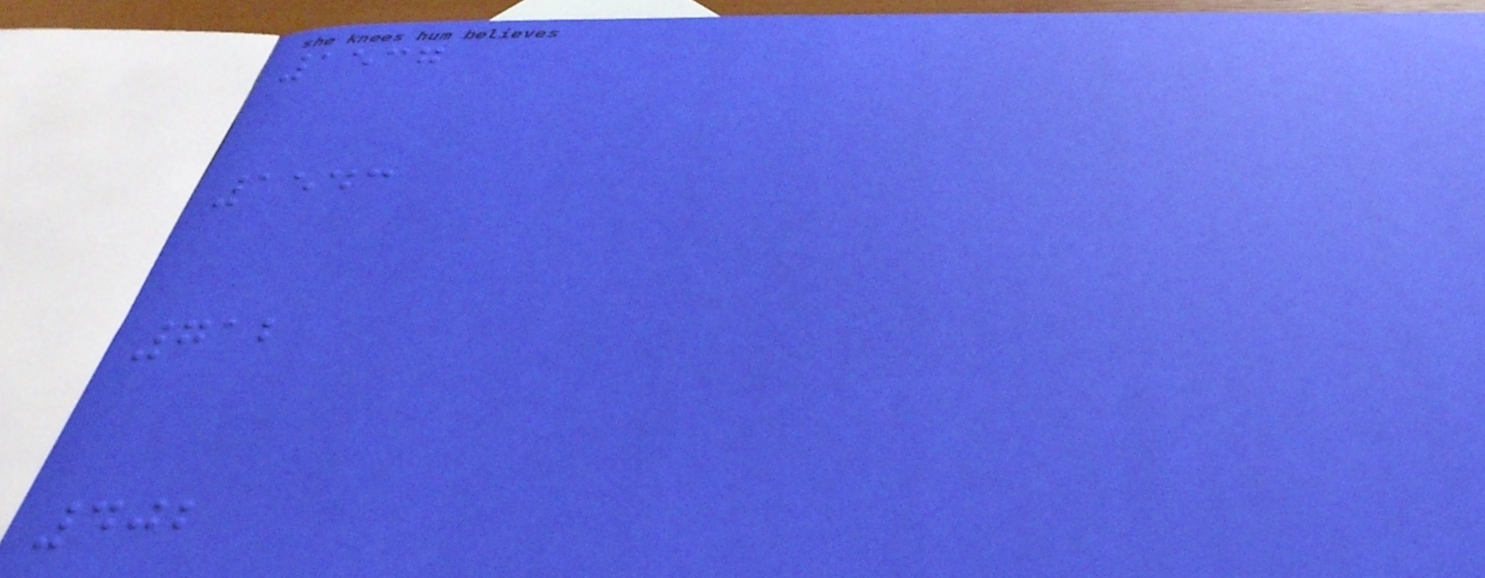1537
1543
712
402
